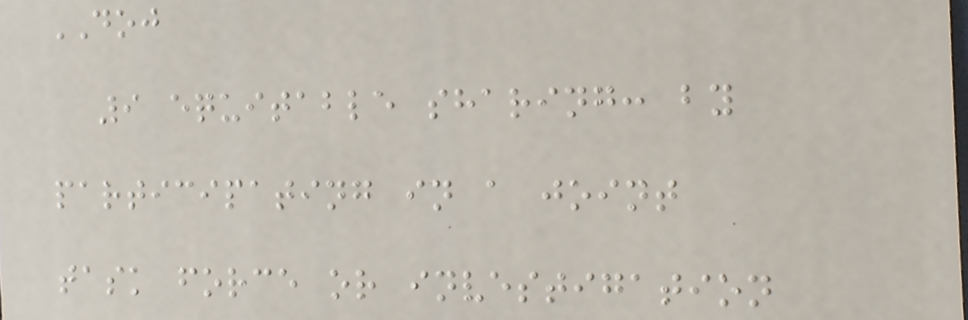DOJ
9 equitable sharing: by
participating in a joint
task force or investigation
